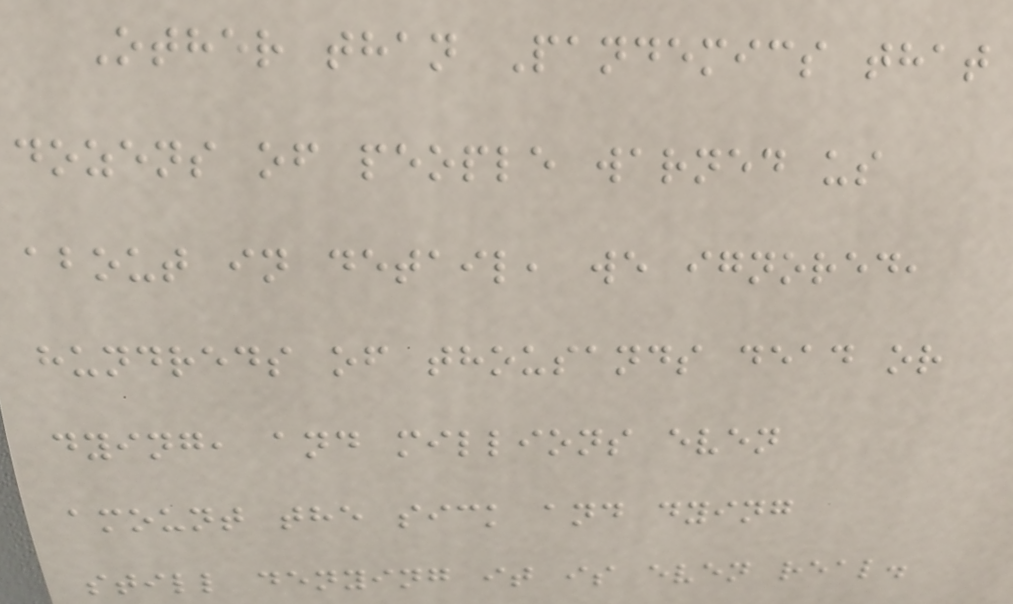Other than Pandemics that
dozens of people warned us
about in detail, we ignored,
hundreds of thousands dead or
dying, and millions even
amount the sick and dying
still denying it is even real.
